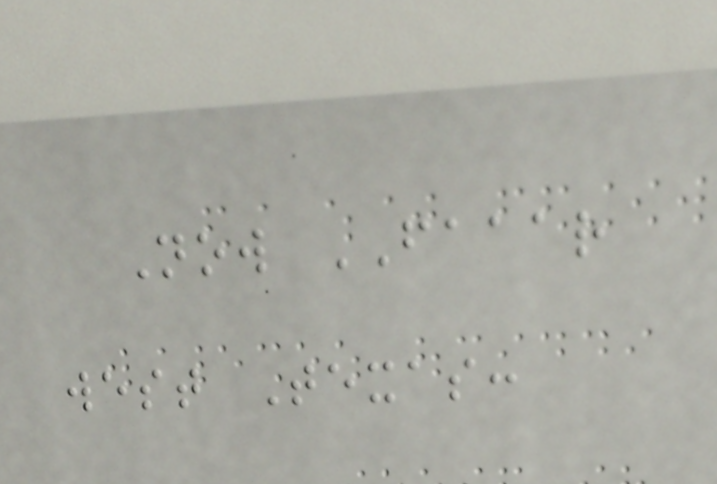Now FAAAR
west Texas:
